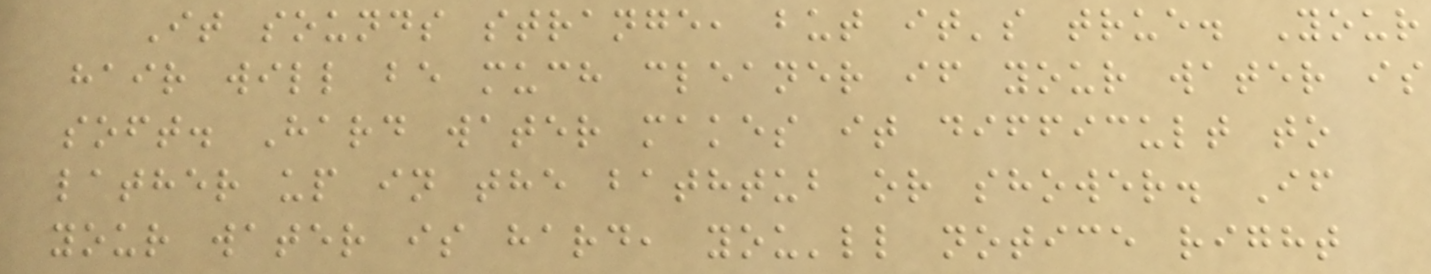It sounds strange, but it's true. Your
hair will be much cleaner if your water is
soft. Hard water makes it difficult to
lather up in the bathtub or shower. If
your water is hard, you'll notice right
